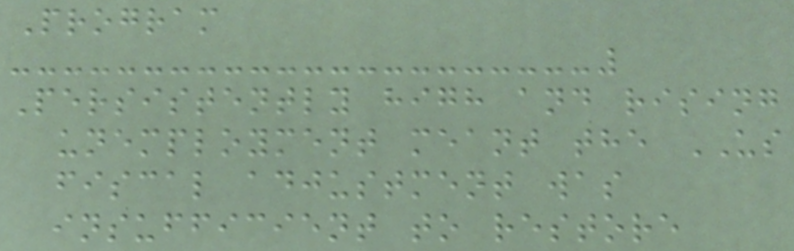Program
Persistently high and rising
unemployment meant the US
fiscal adjustment was
insufficient to restore
